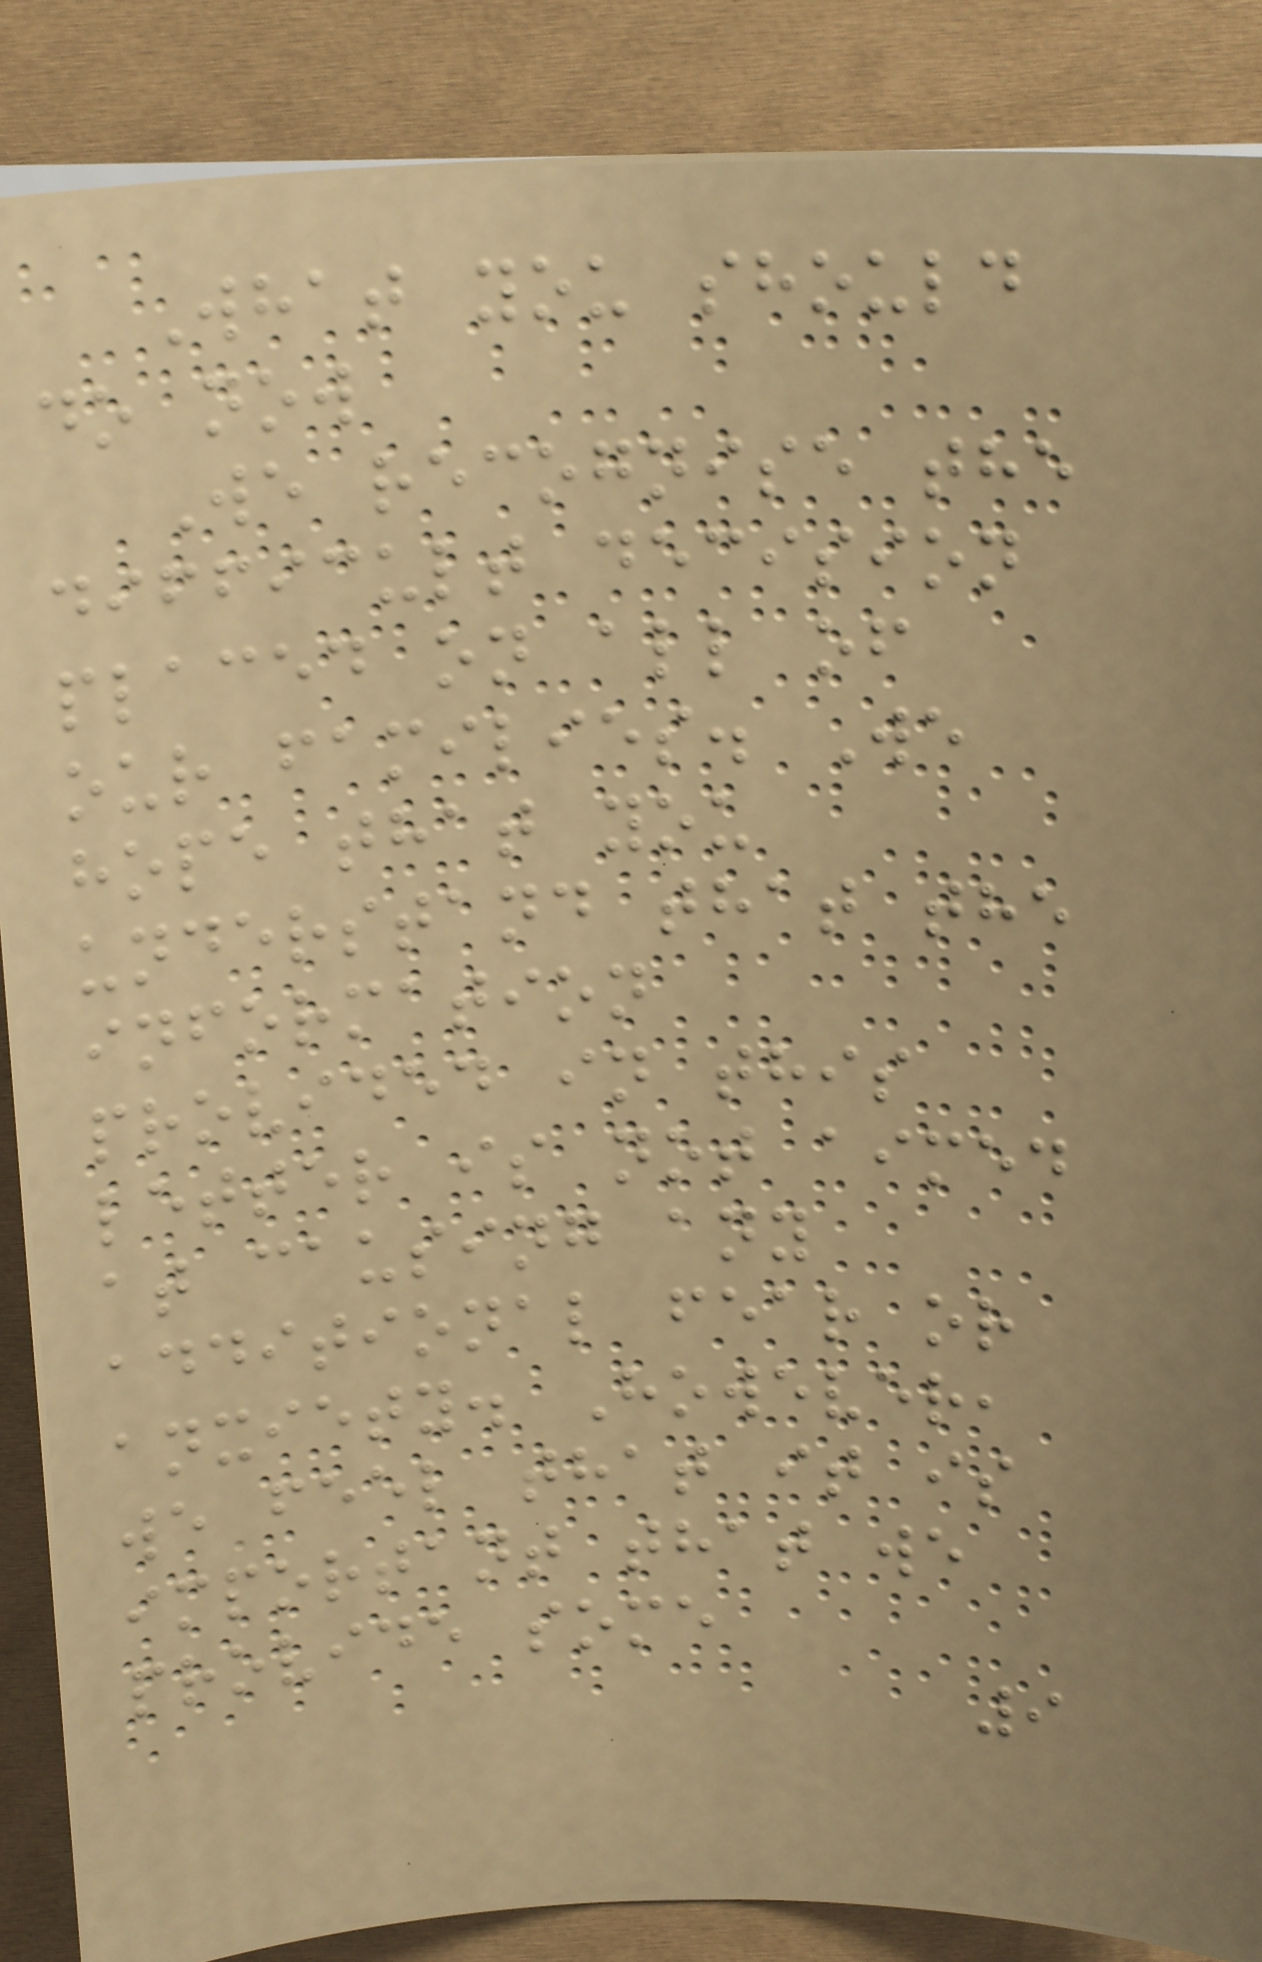What you should
do now
We recognise the
difficult decision
placed on all of
our families. We
hope that you
understand that the
information
provided in this
letter is not aimed
at causing any
additional fear or
anxiety. However,
we feel that it is
important that we
provide some
9
